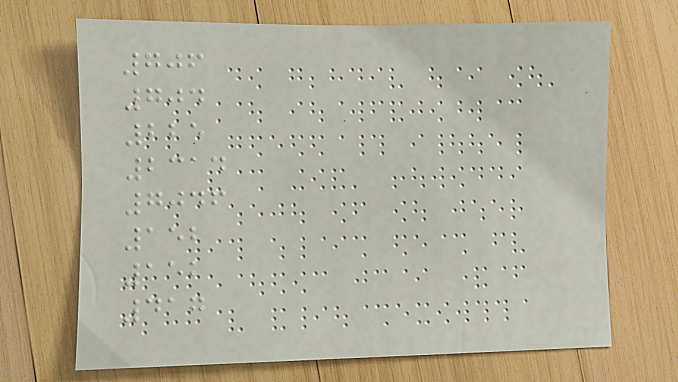706
704
225
2314
7046
152
152
417
